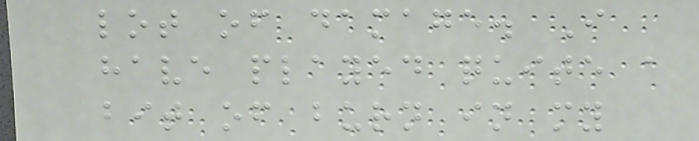lot of damage. I
have played quite a
bit of burn in my
